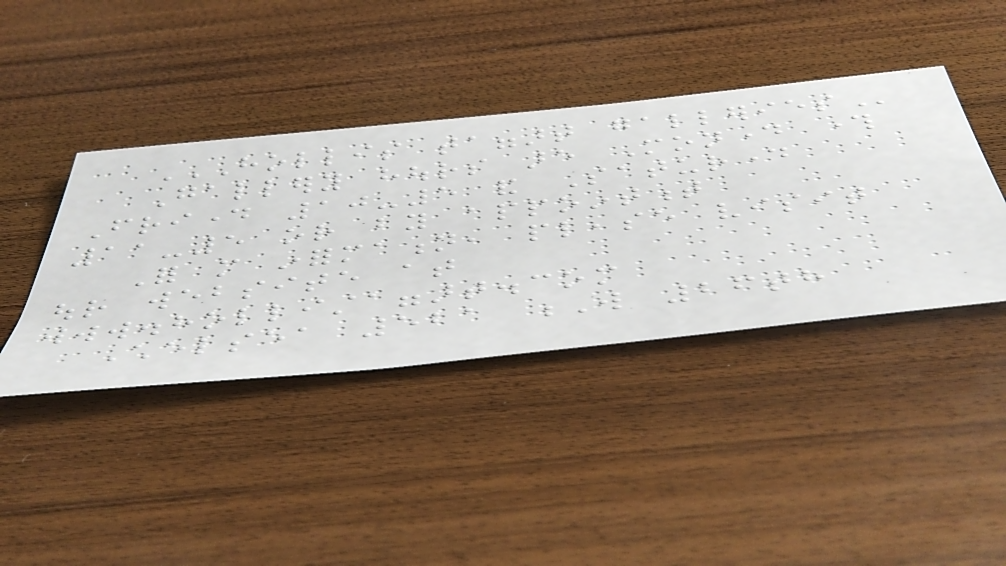HOLLIS TAGGART GALLERIES
Gallery hours are Monday through
Friday 10-5 and Saturday
11-5 or by appointment
For more information, please visit
our website at
www.hollistaggart.com
Chelsea 521 W 26th
